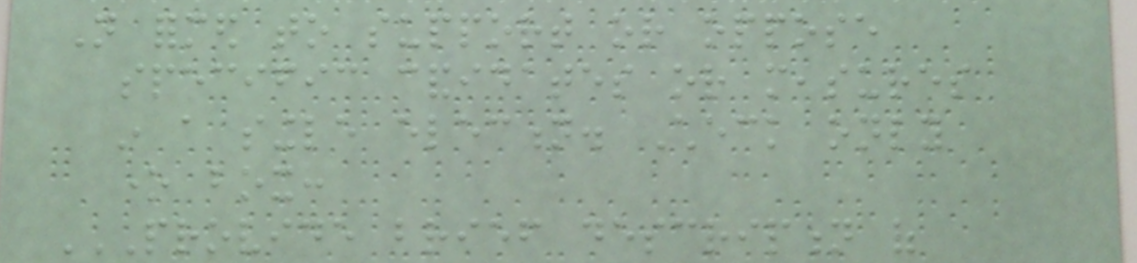Not formed to support or oppose
specific candidates or measures
in a single election. Check only
one box:
PROVIDE BRIEF DESCRIPTION OF
